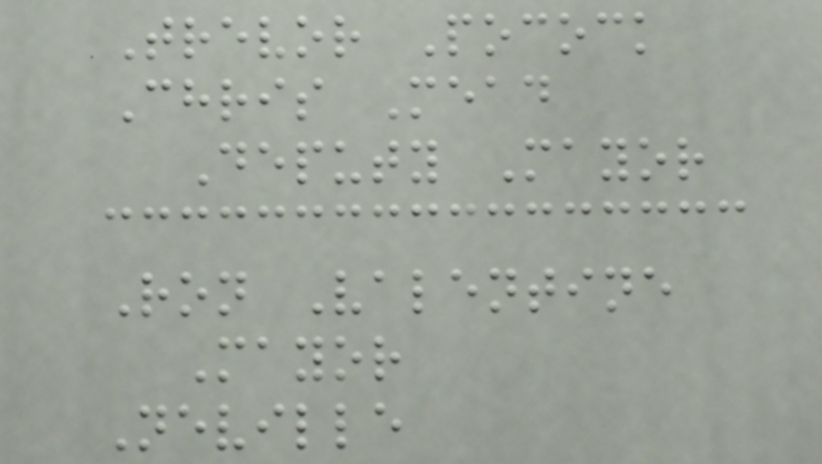Trevor Pocock
Chris Mead
Deputy Mayor
Ron Valentine
Mayor
Neville
